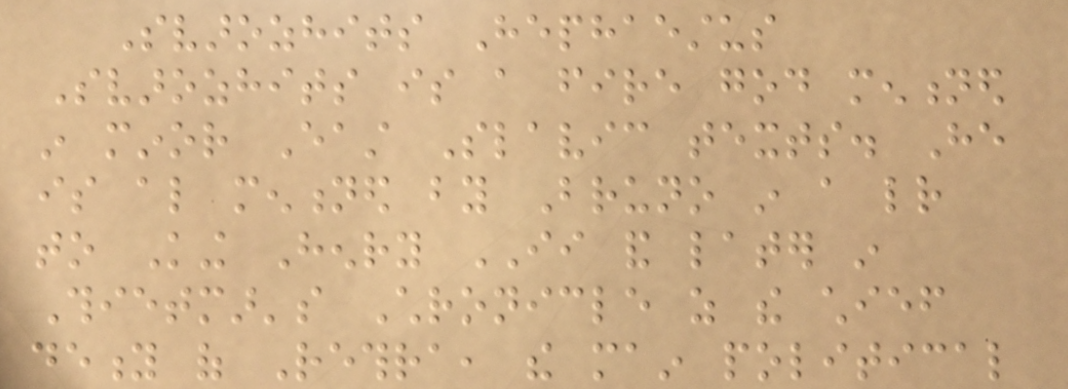Svarozhits Hephaestus
Svarozhits is a fire god mentioned
in minor East Slavic texts. He
is also mentioned by Bruno in a letter
to King Henry II and later in
Thietmar's Chronicle as the chief
deity of Rethra, the main political
